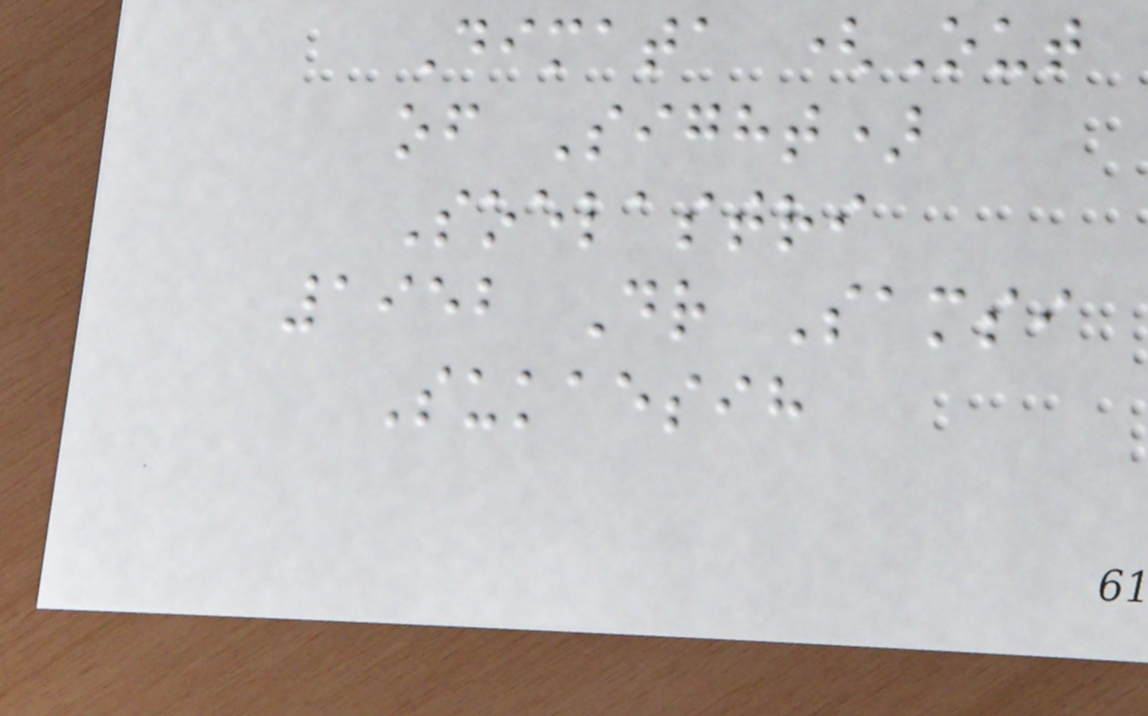Dimata (Out
of Sight)
Soelastri
1952 Dr Samsi
Sukaesih
